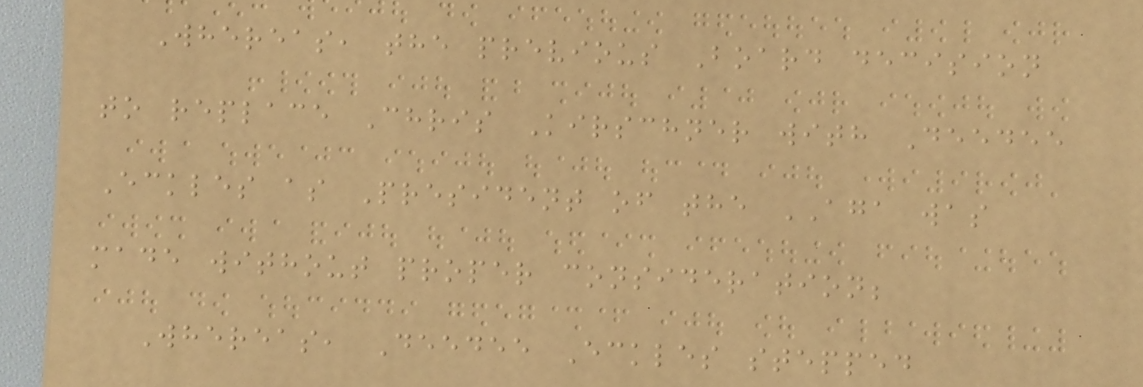Whereas, the previous Board decision
to replace Chris Kirschner with Deedee
Eckles as President of the AGA was
made without proper consideration;
Whereas, Deedee Eckles stepped
